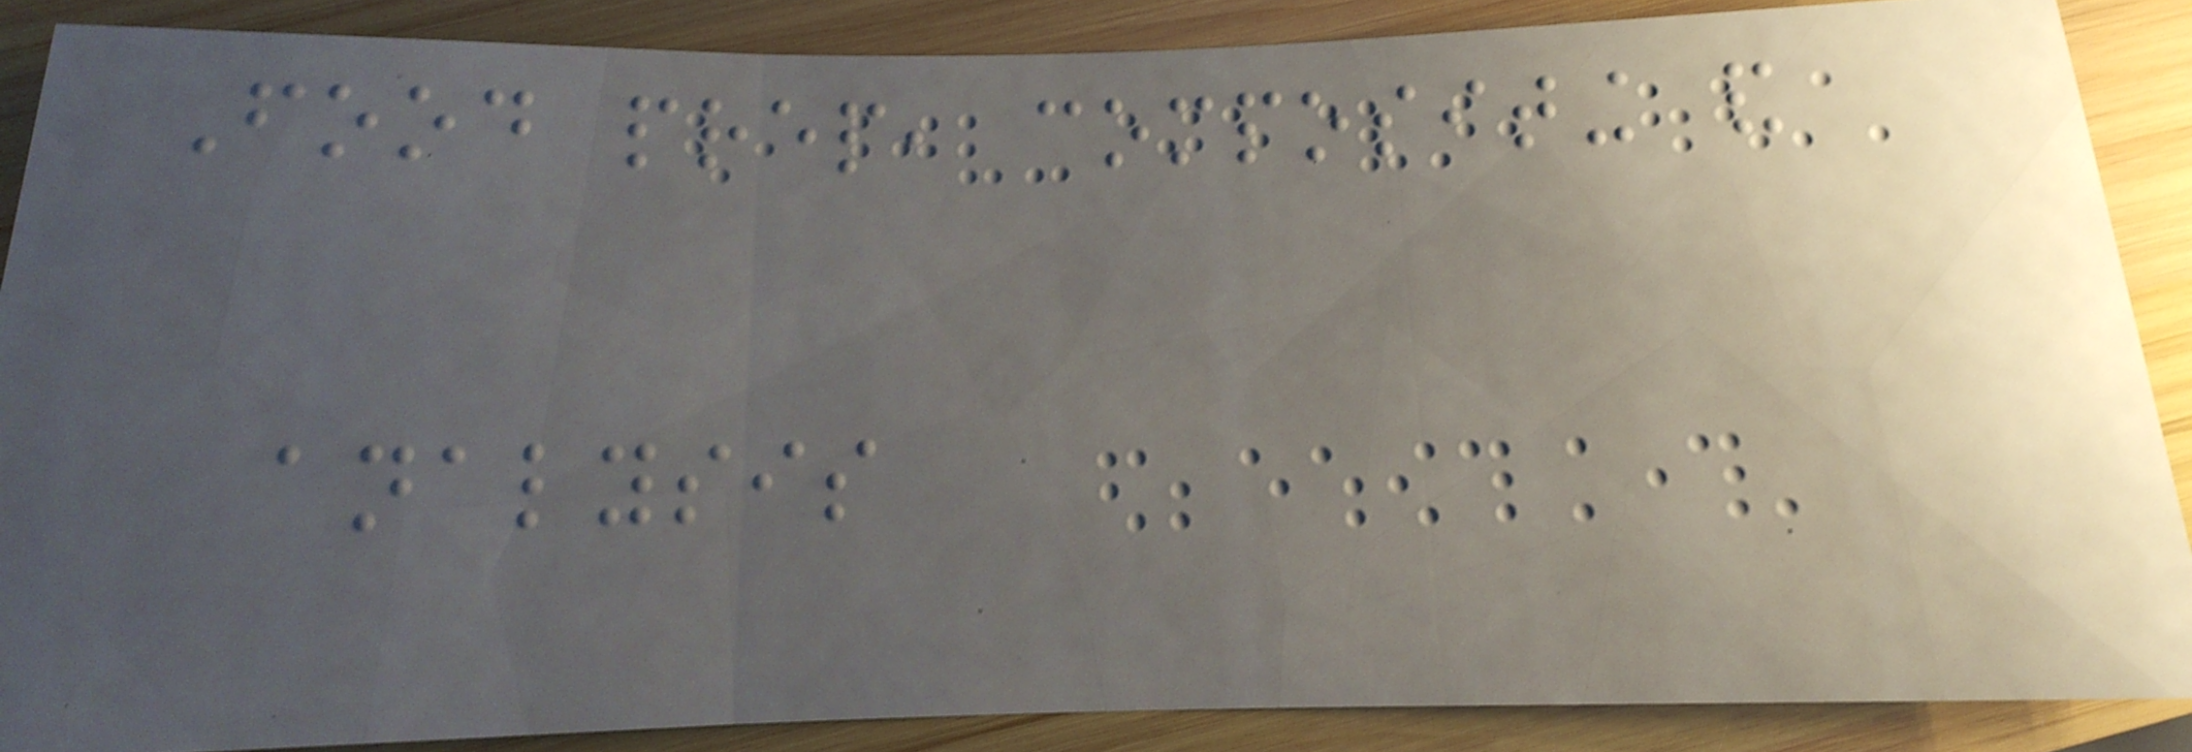Food prep, compositing and
analysis
